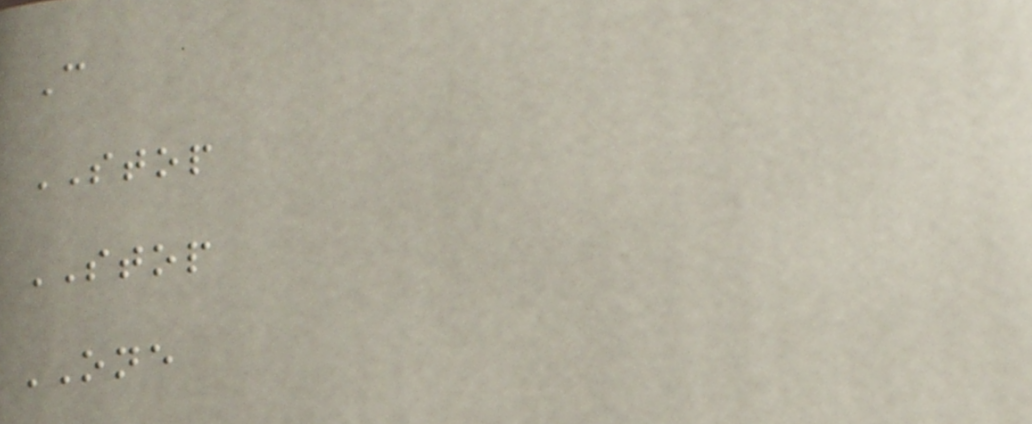C
STOP
STOP
ONE
